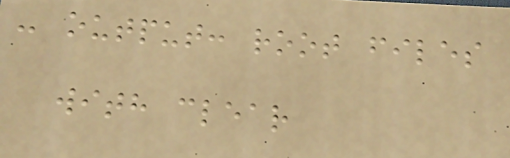- output: root files
with clear
